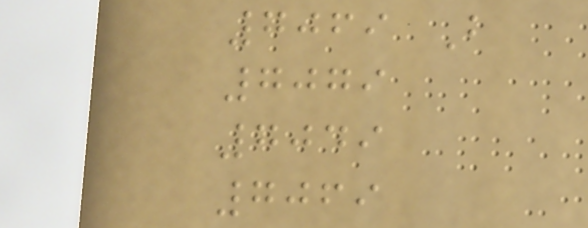7069 B
7079
7049
7069
